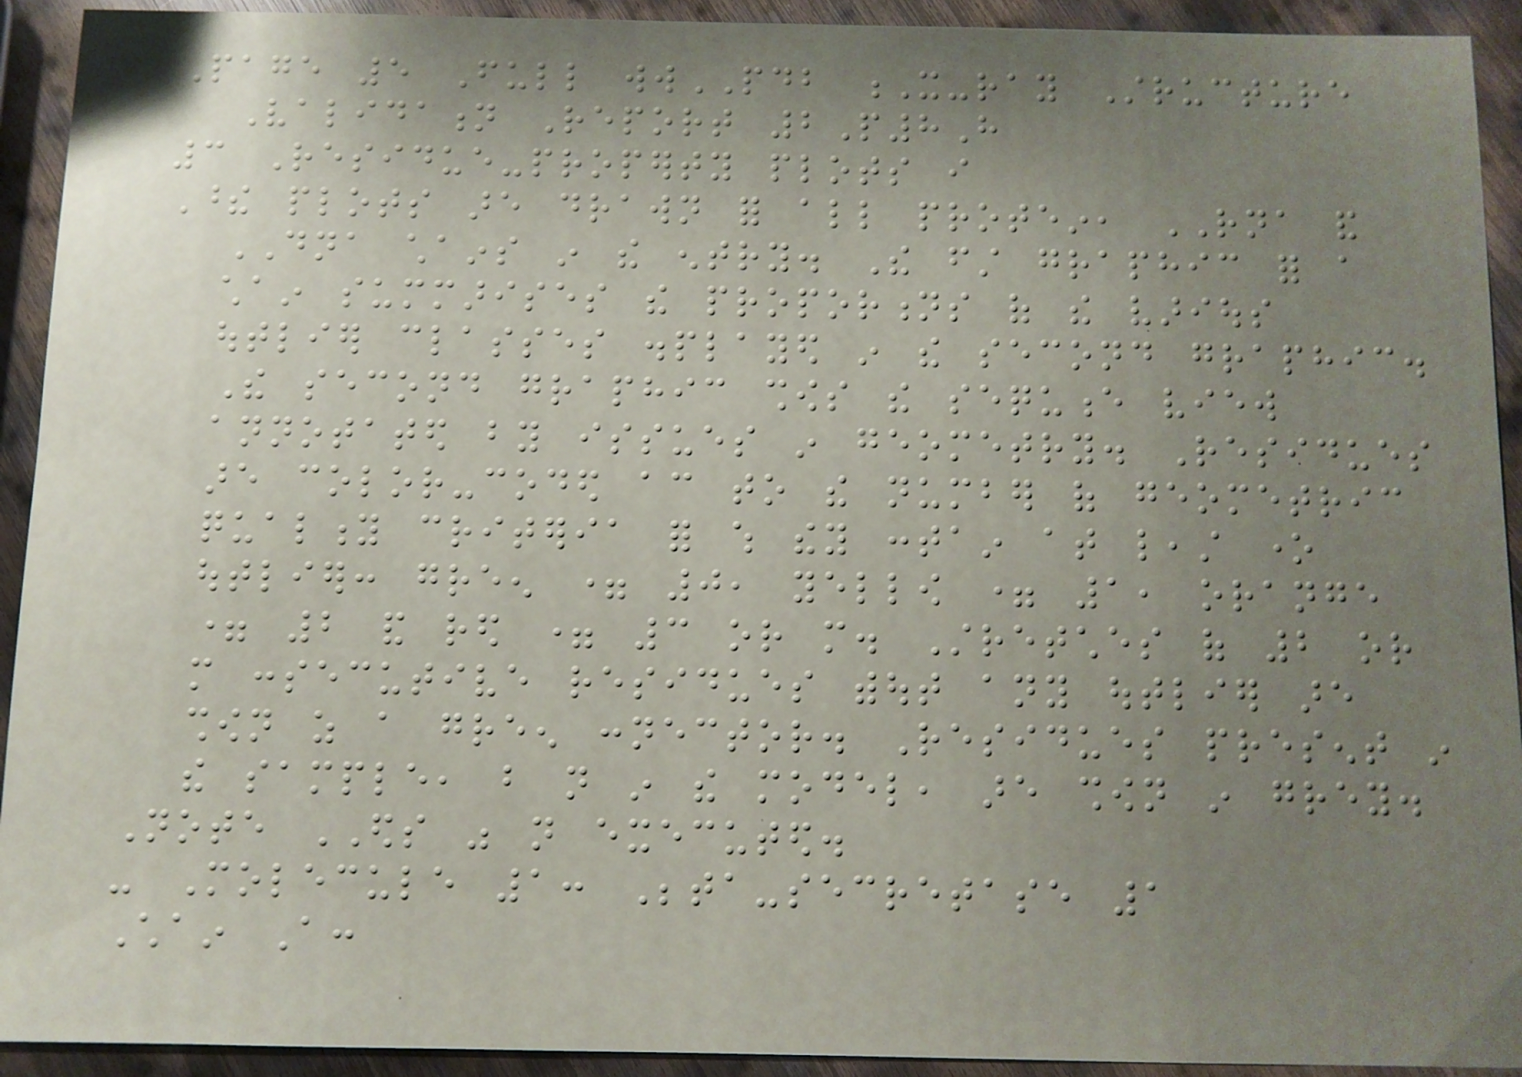Page 5 Full wwPDB X-ray Structure
Validation Report 2P8H
3 Residue-property plots i
These plots are drawn for all protein, RNA and
DNA chains in the entry. The first graphic for a
chain summarises the proportions of the various
outlier classes displayed in the second graphic.
The second graphic shows the sequence view
annotated by issues in geometry. Residues
are color-coded according to the number of geometric
quality criteria for which they contain at least one
outlier: green = 0, yellow = 1, orange
= 2 and red = 3 or more. Stretches of 2 or
more consecutive residues without any outlier are
shown as a green connector. Residues present in
the sample, but not in the model, are shown in grey.
Note EDS was not executed.
- Molecule 1: Beta-secretase 1
Chain A:
